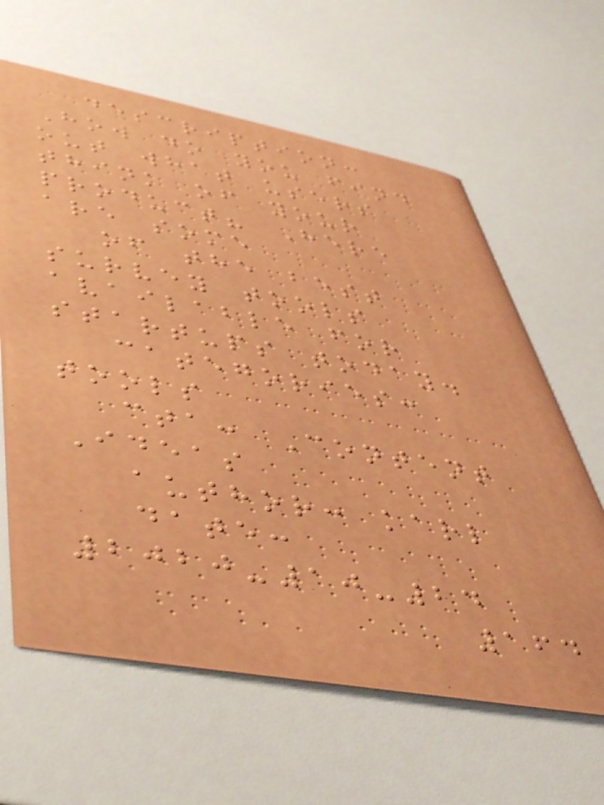description:
How do you find
out what users
think of your
product? Here
are some
of the best
survey tools
available for
startups today.
categories:
tools
cta: Content
Ideas
author: karl
date:
2020-10-24
164
